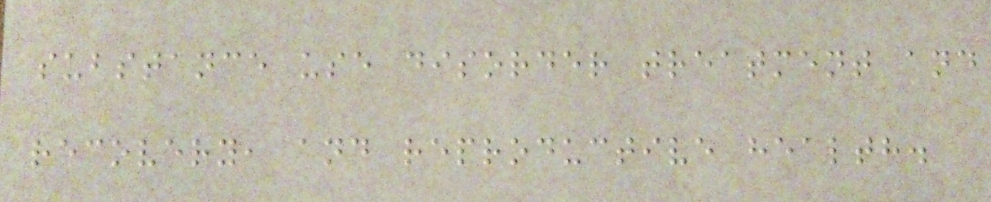substance use disorder treatment and
recovery, and reproductive health.
